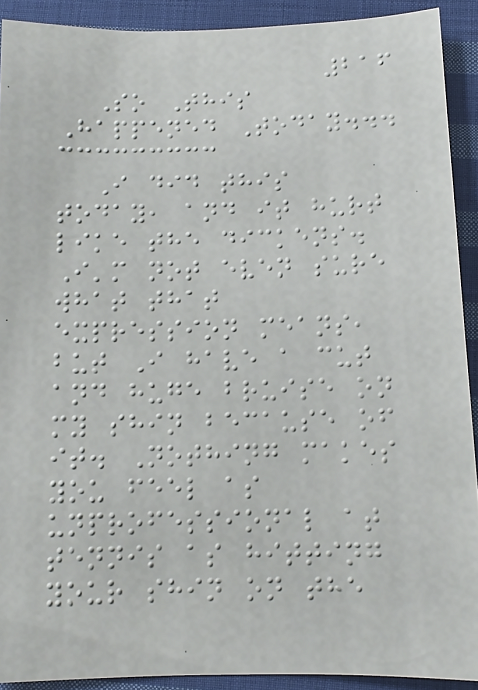216
So This
Happened Today...
I did this
today, and it hurt
like the dickens.
I'm not even sure
what that
expression means,
but I have a cut
and huge bruise on
my shin because of
it. Nothing makes
you feel as
unprofessional at
tennis as hitting
your shin on the
